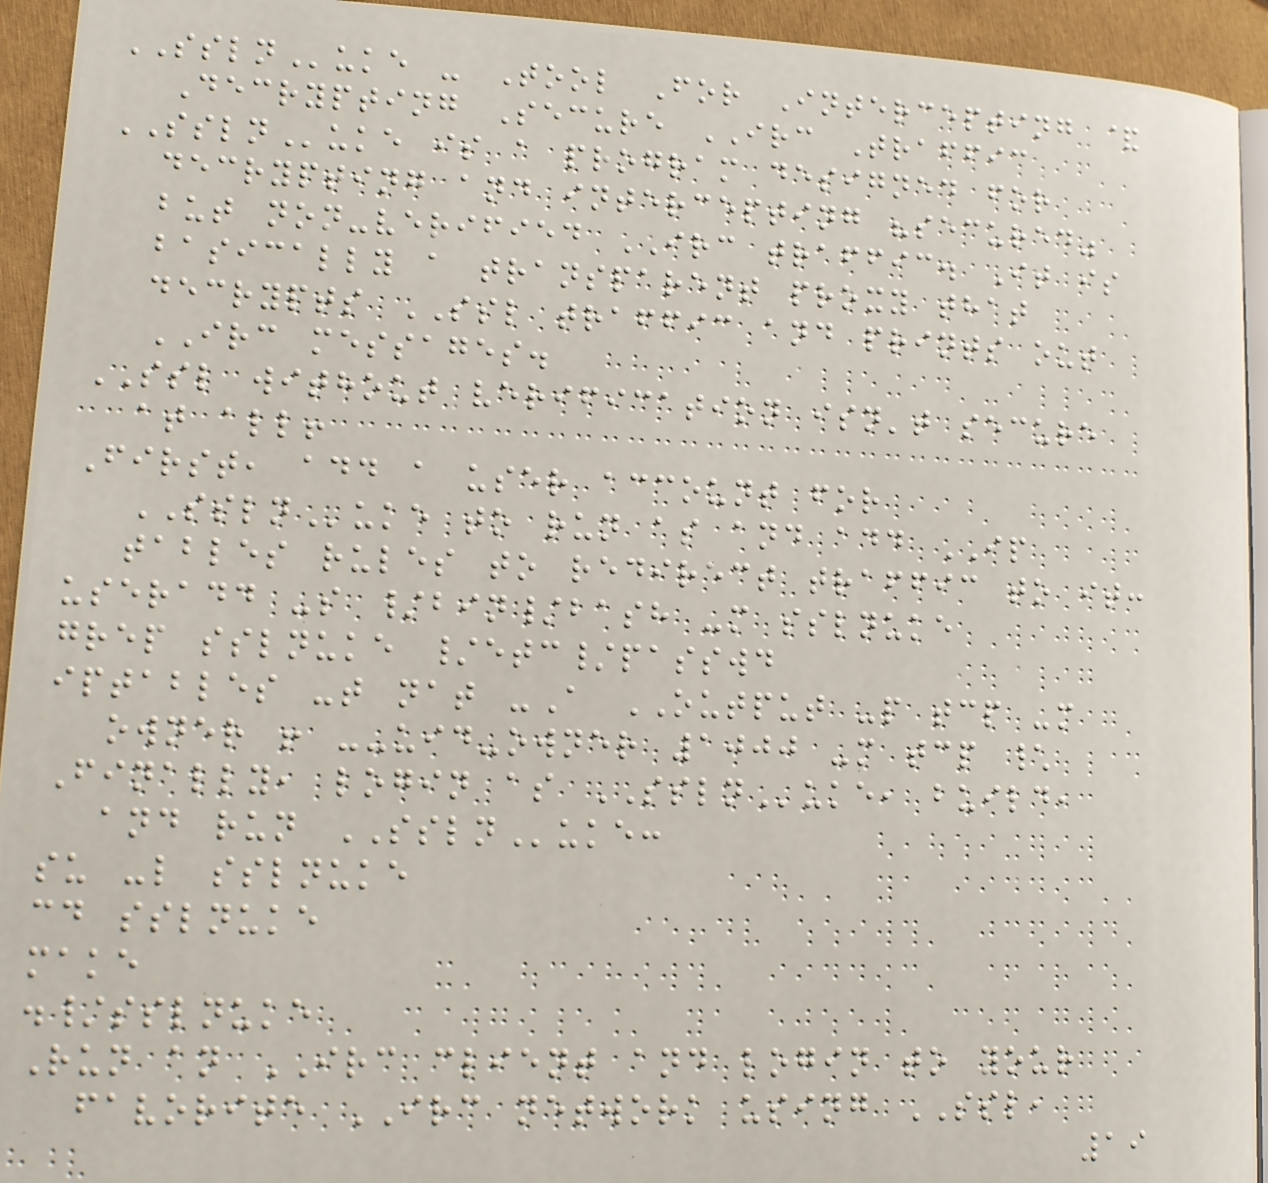SSLNuke - Tool For Intercepting &
Decrypting Secure IRC Traffic
SSLNuke is a program designed for
decrypting and intercepting "secured"
but non-verified IRC traffic. It is
basically a transparent proxy that
decrypts SSL traffic and prints out
IRC messages.
SSL without verification isn't secure
at all!
First, add a user account for
SSLNuke to run as and add IP
tables rules to redirect traffic to it:
useradd -s /bin/bash -m sslnuke
grep sslnuke /etc/passwd
iptables -t nat -A OUTPUT -p tcp -m
owner ! --uid-owner 1000 -m tcp \
Finally, login as SSLNuke, build,
and run SSLNuke:
su -l sslnuke
cd sslnuke
make
./sslnuke
Run an IRC client and login to your
favorite IRC network using SSL,
19
